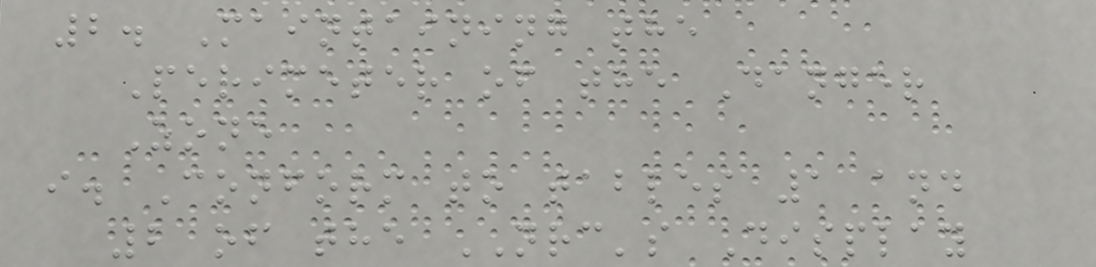2. Maintaining the
Perimeter of the Danger
Zone
i. Conform to tables 1 and
2 of the NRC's Display
